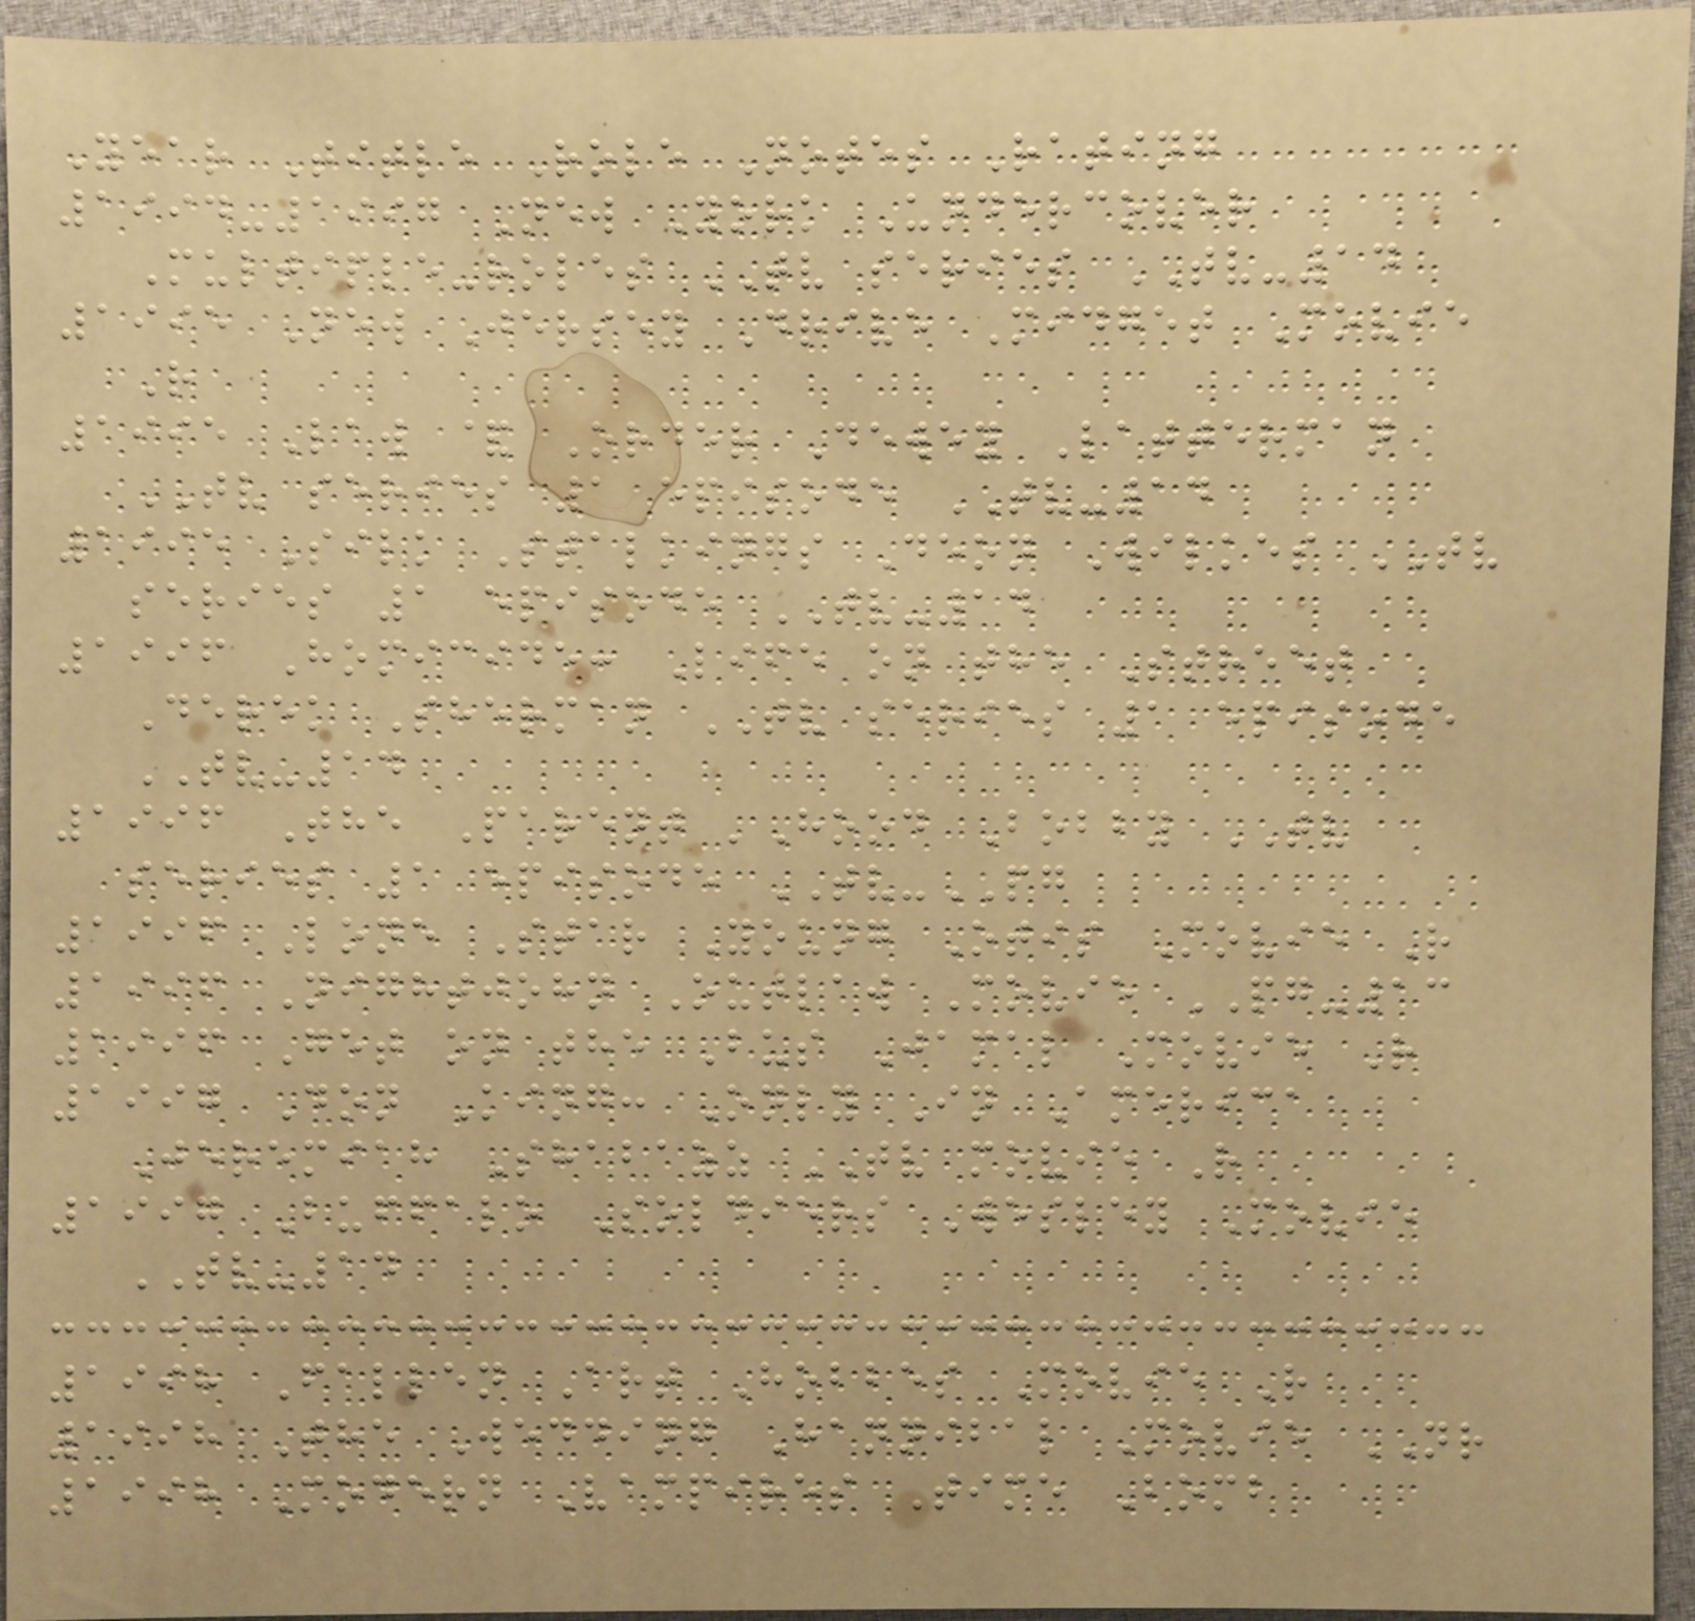Year Title Role Notes Rating
1994-1997 New York Undercover
Multiple-roles TV series TV-14
1995 New Jersey Drive Midget Movie
R
1995 Law & Order Dewey Latterman
TV series 1 episode TV-14
1995 Silk Stalkings Deon Wilkes TV
series 1 episode TV-14
1996 Homicide: Life on the Street
Derek Sherman TV series 1 episode
TV-14
1996 The Parent 'Hood Bobby TV
series 1 episode TV-PG
1996 Lone Star Young Otis Movie R
1996 Nightjohn Outlaw Movie PG-13
1996 Get on the Bus Jamal Movie R
1997 Don King: Only In America
Jeremiah Shabazz TV movie R
1997 Buffalo Soldiers Wesley Movie
TV-14
1998 Fallen Art Hobbes Movie R
1998 The Wedding Hannibal Movie NR
1998 Modern Vampires Time Bomb
